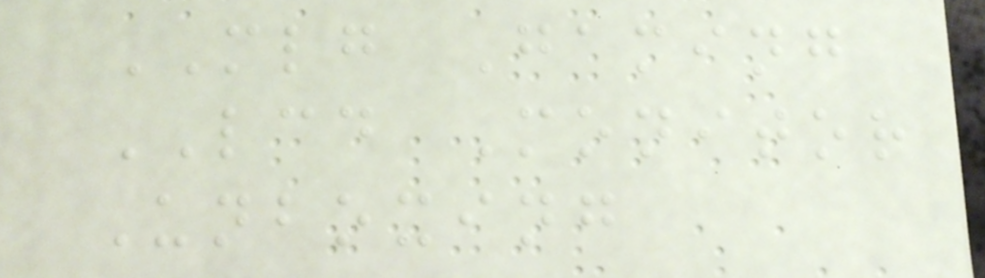MLG Gaming
LCD Monitor
Unboxing
